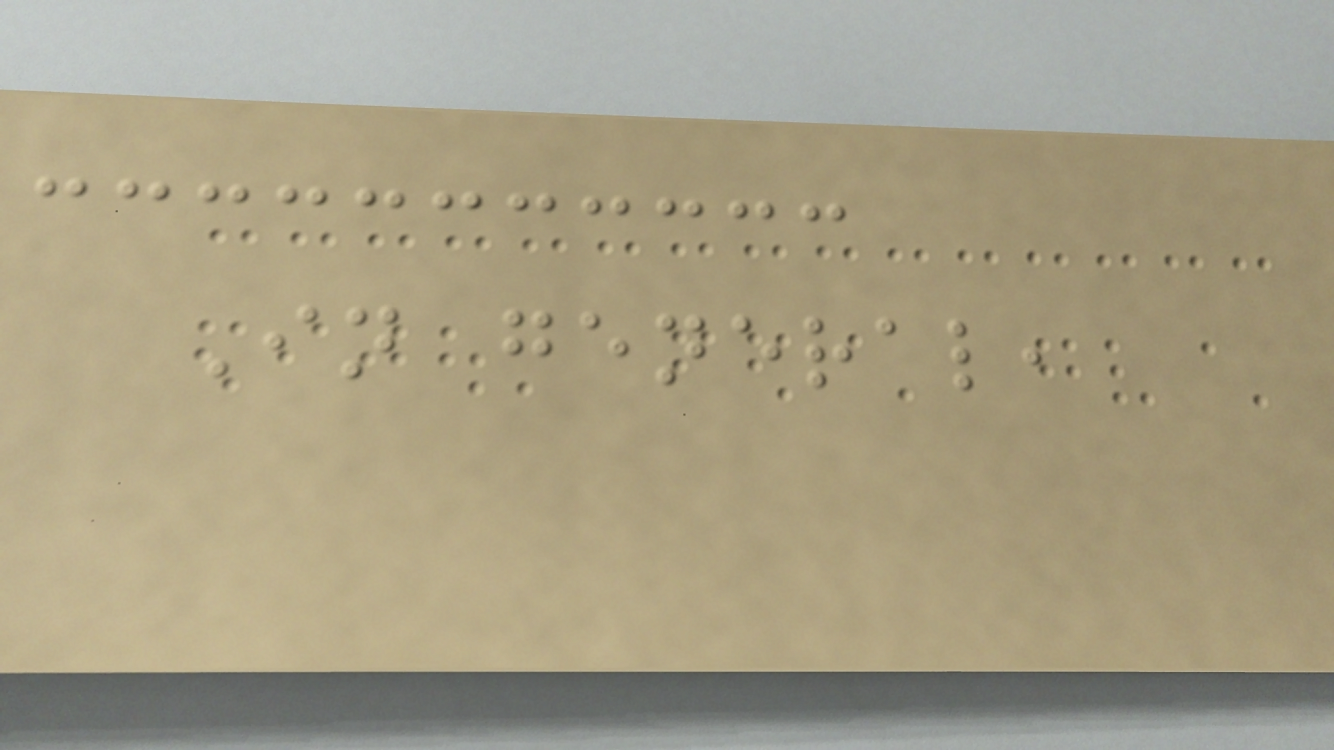In general,
